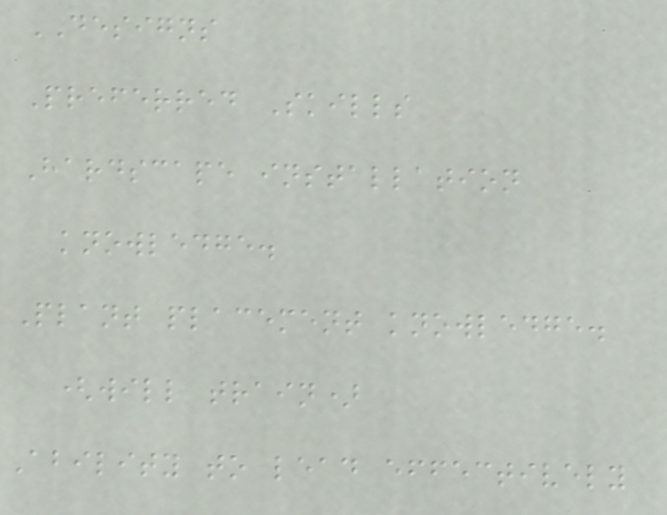DESIGNS
Preferred Skills
Hardscape installation
knowledge.
Plant placement knowledge.
(will train)
Ability to lead effectively
